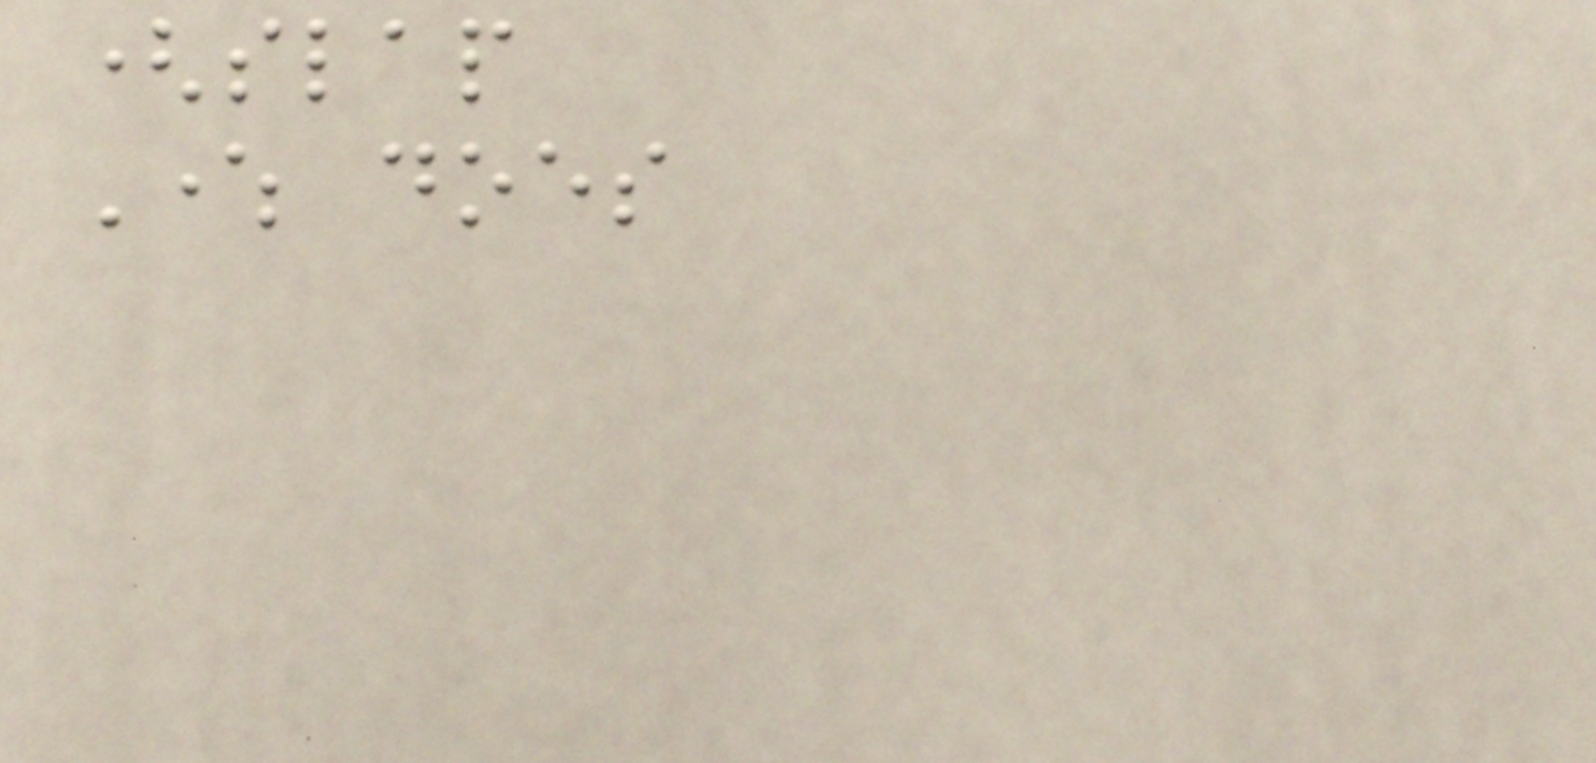(slap
Where does
